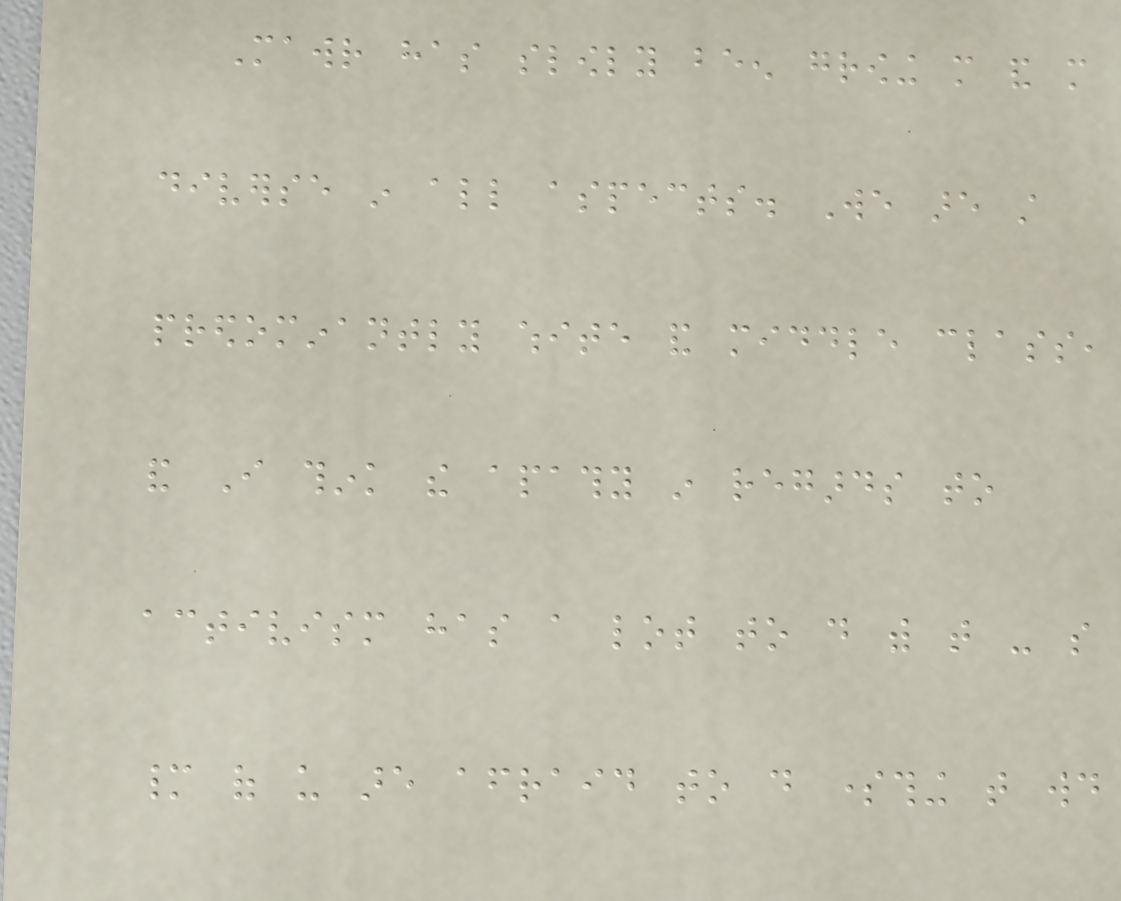Mawr has slowly been growing more and more
diverse in all aspects. We are still
predominantly white and middle class,
and I think the apathy in regards to
activism has a lot to do with that - so
many of us are afraid to do something that would
